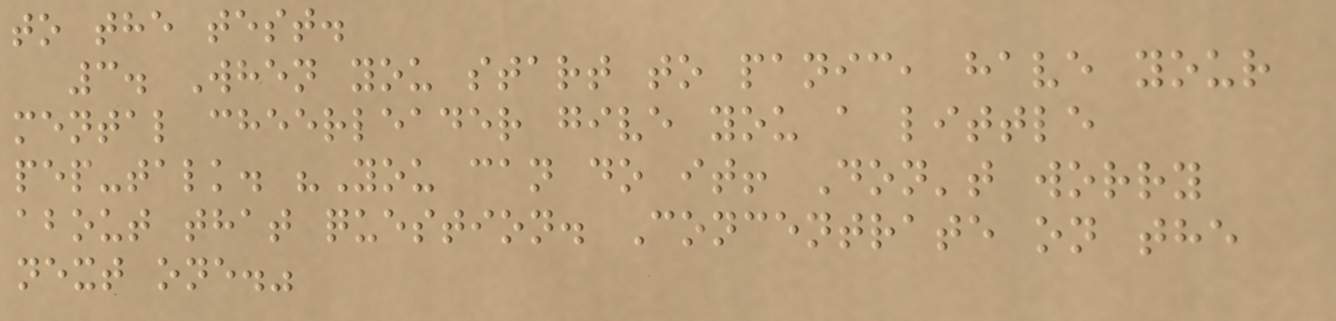to the test.
3. When you start to panic, have your
mental cheerleader give you a little
pep-talk. "You can do it! Don't worry
about that question. Concentrate on the
next one."
